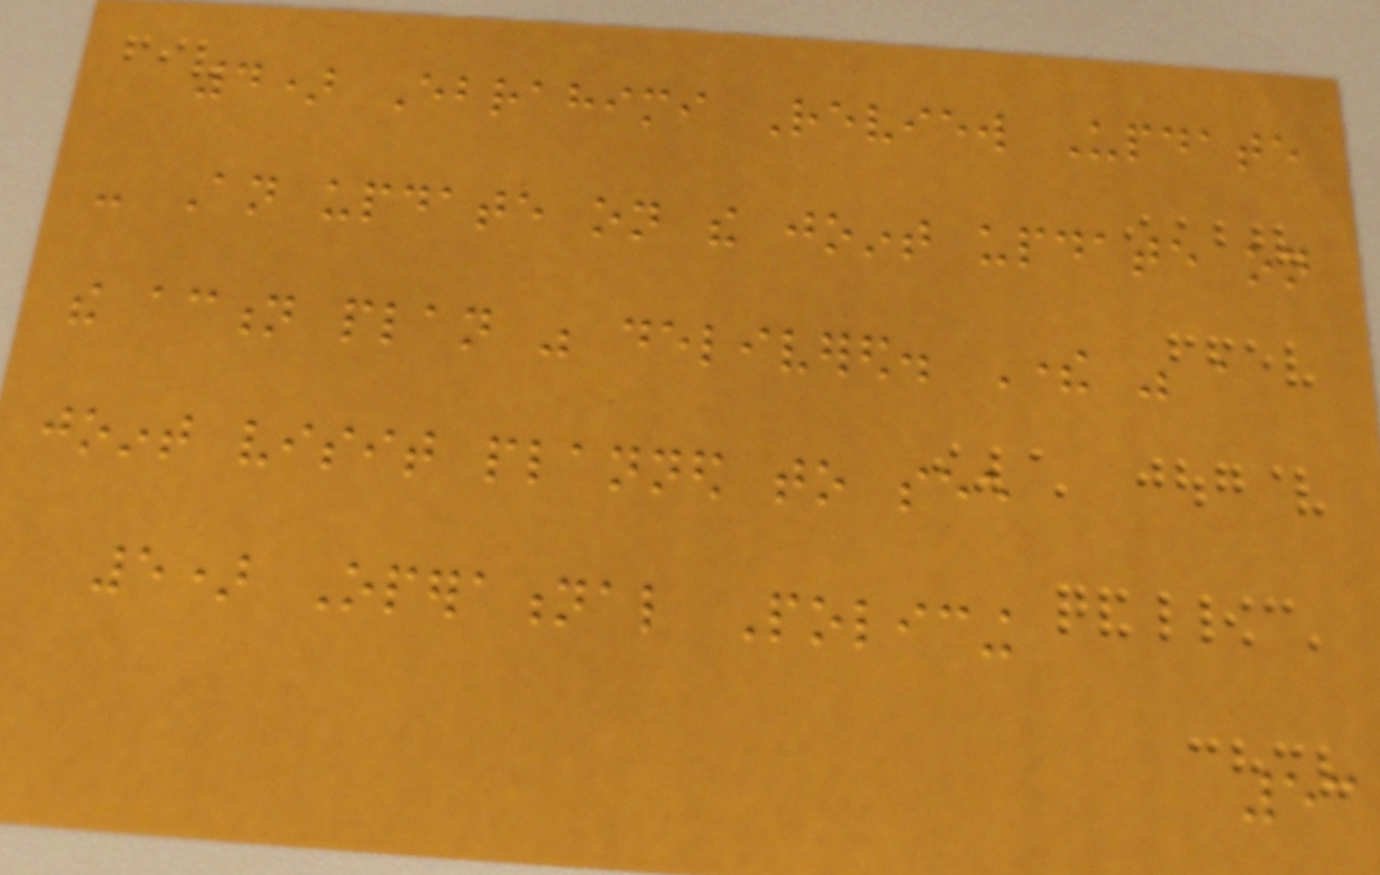4) Ebrahimi Review Update
- An update on the joint update on
the action plan was delivered. There was a
joint visit planned to see
5) Operational Policing
53
